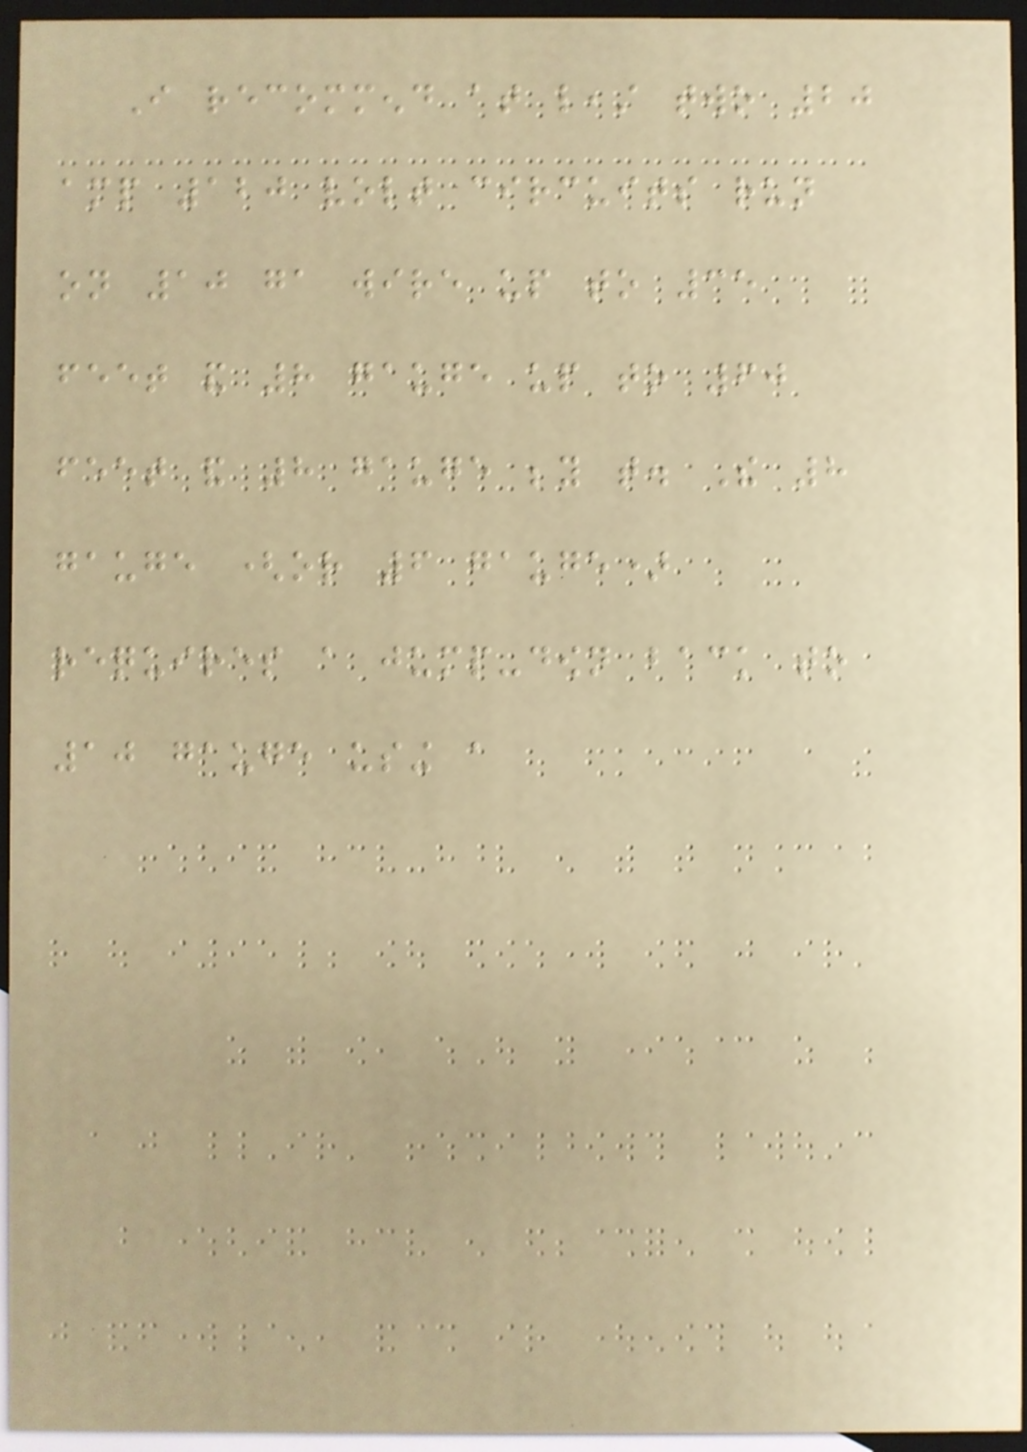I recommend at least two 20
amp 120 volt circuits run
on 10 ga wire up to 35
feet and 8 gauge up to 60
feet and 8 gauge beyond that. The 8
gauge (or 6 gauge)
requires a jump-down back to
10 gauge using a
